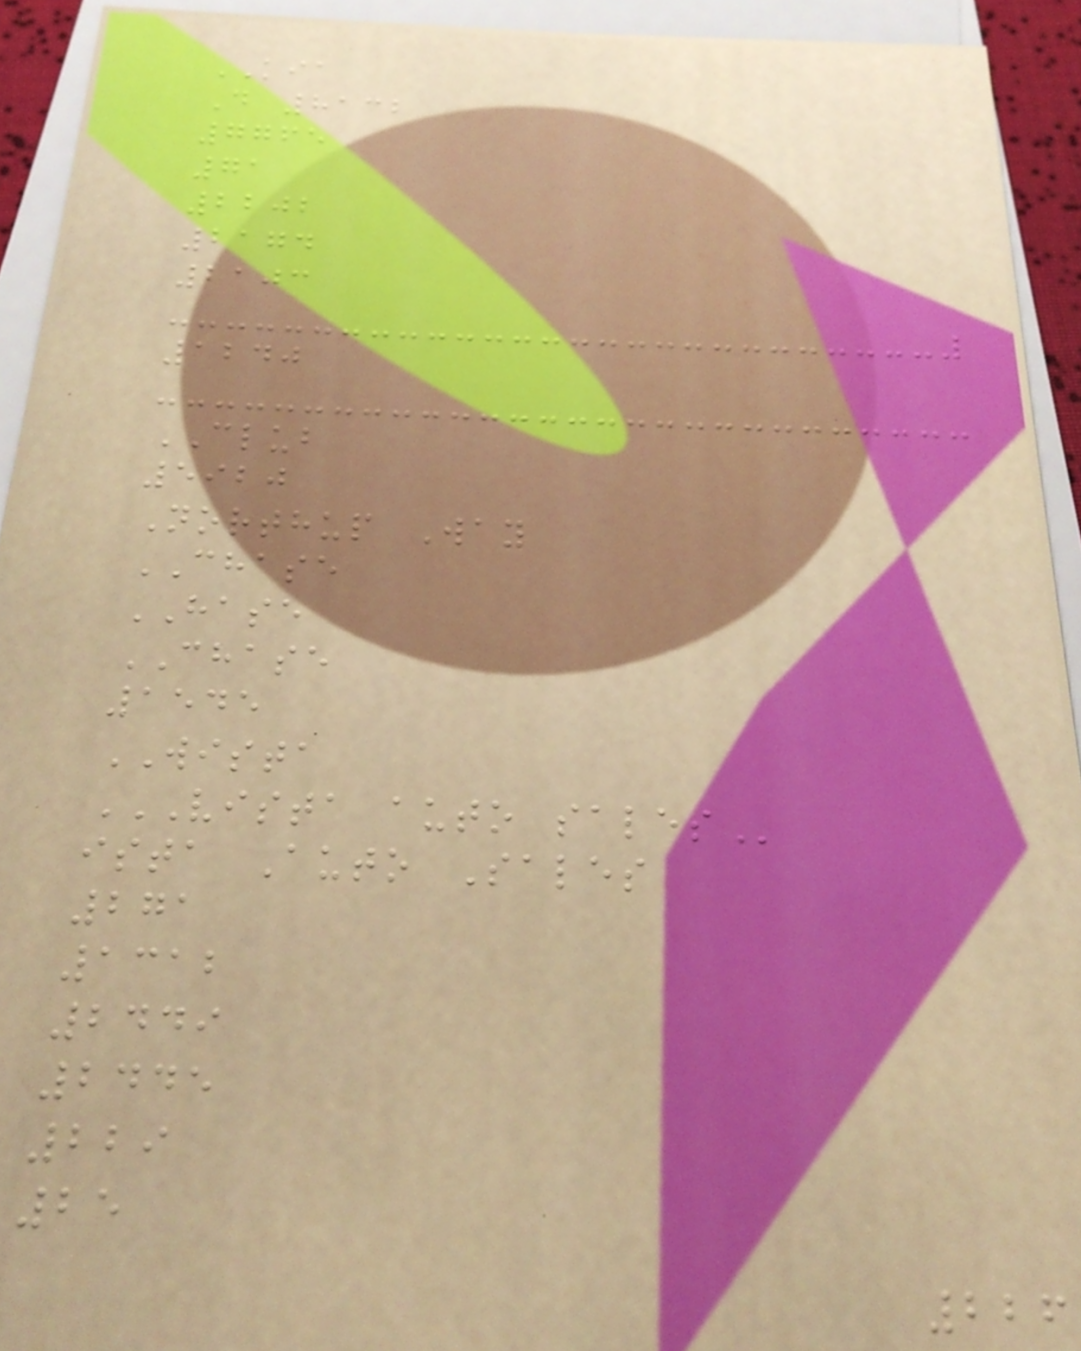KIA
D 8132
7765
71
2202
2174
2103
1240
CLUB
5920
Northup Way
CHASE
HASE
CHASE
1545
WISTA
VISTA AUTO SALES
ista Auto Sales
271
1312
2449
2445
229
25
226
